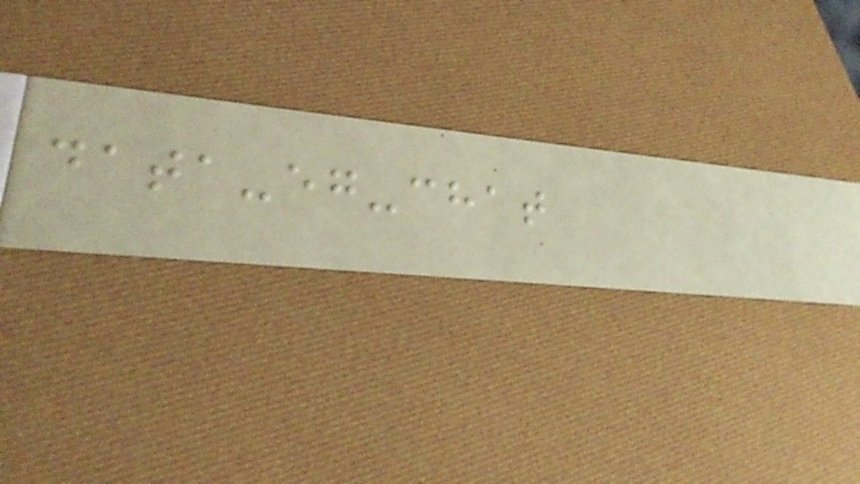data-eg-chat
